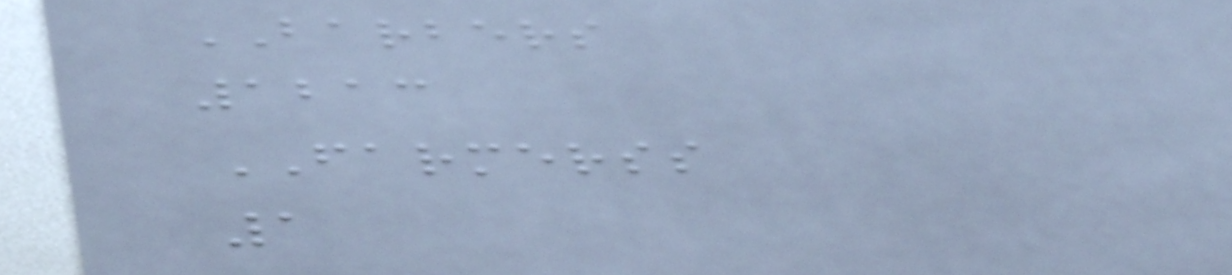BARBERS
1213
FARMERSS
1
